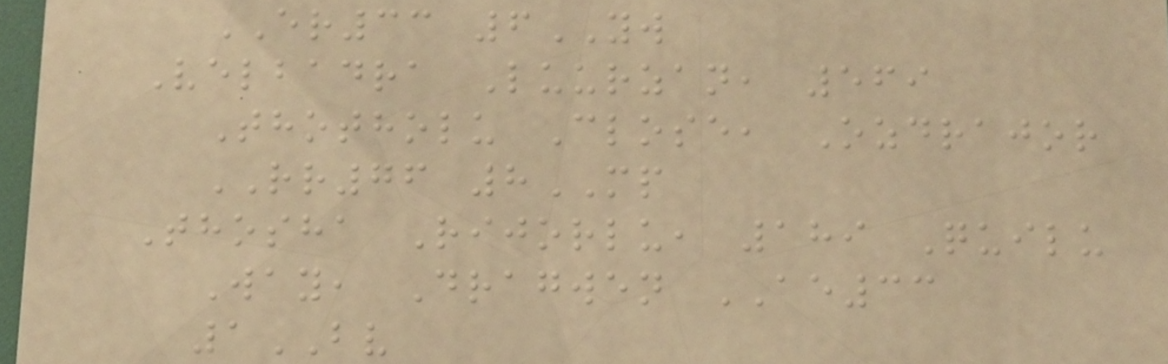ER33 6YW
Velbadra Luurzan, 569
Thotholu Close, Ozdrajor
RR76 8MP
Thosha Rijorlu, 189 Quilu
Way, Dragwen AE33
1BV
